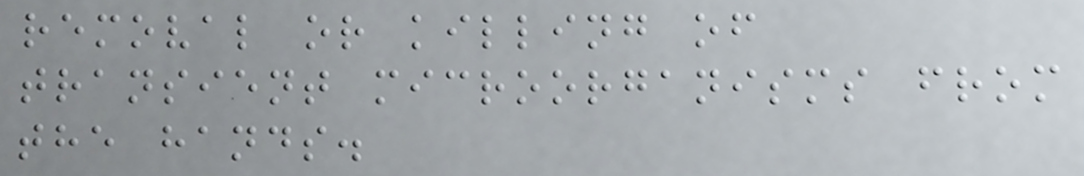removal or killing of
transient microorganisms from
the hands.
